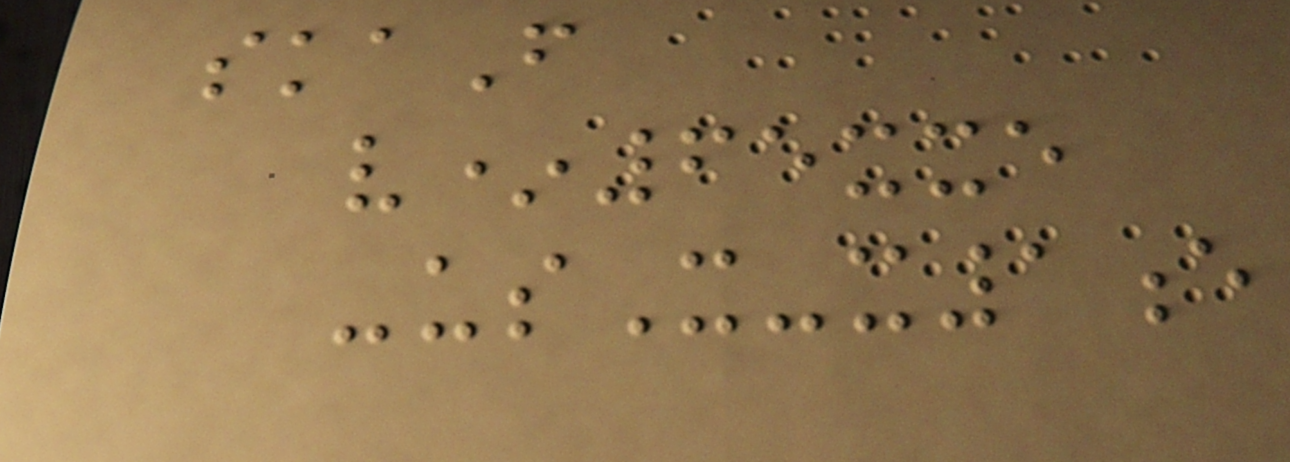skaF
v*65xxe
-usX-x1e
